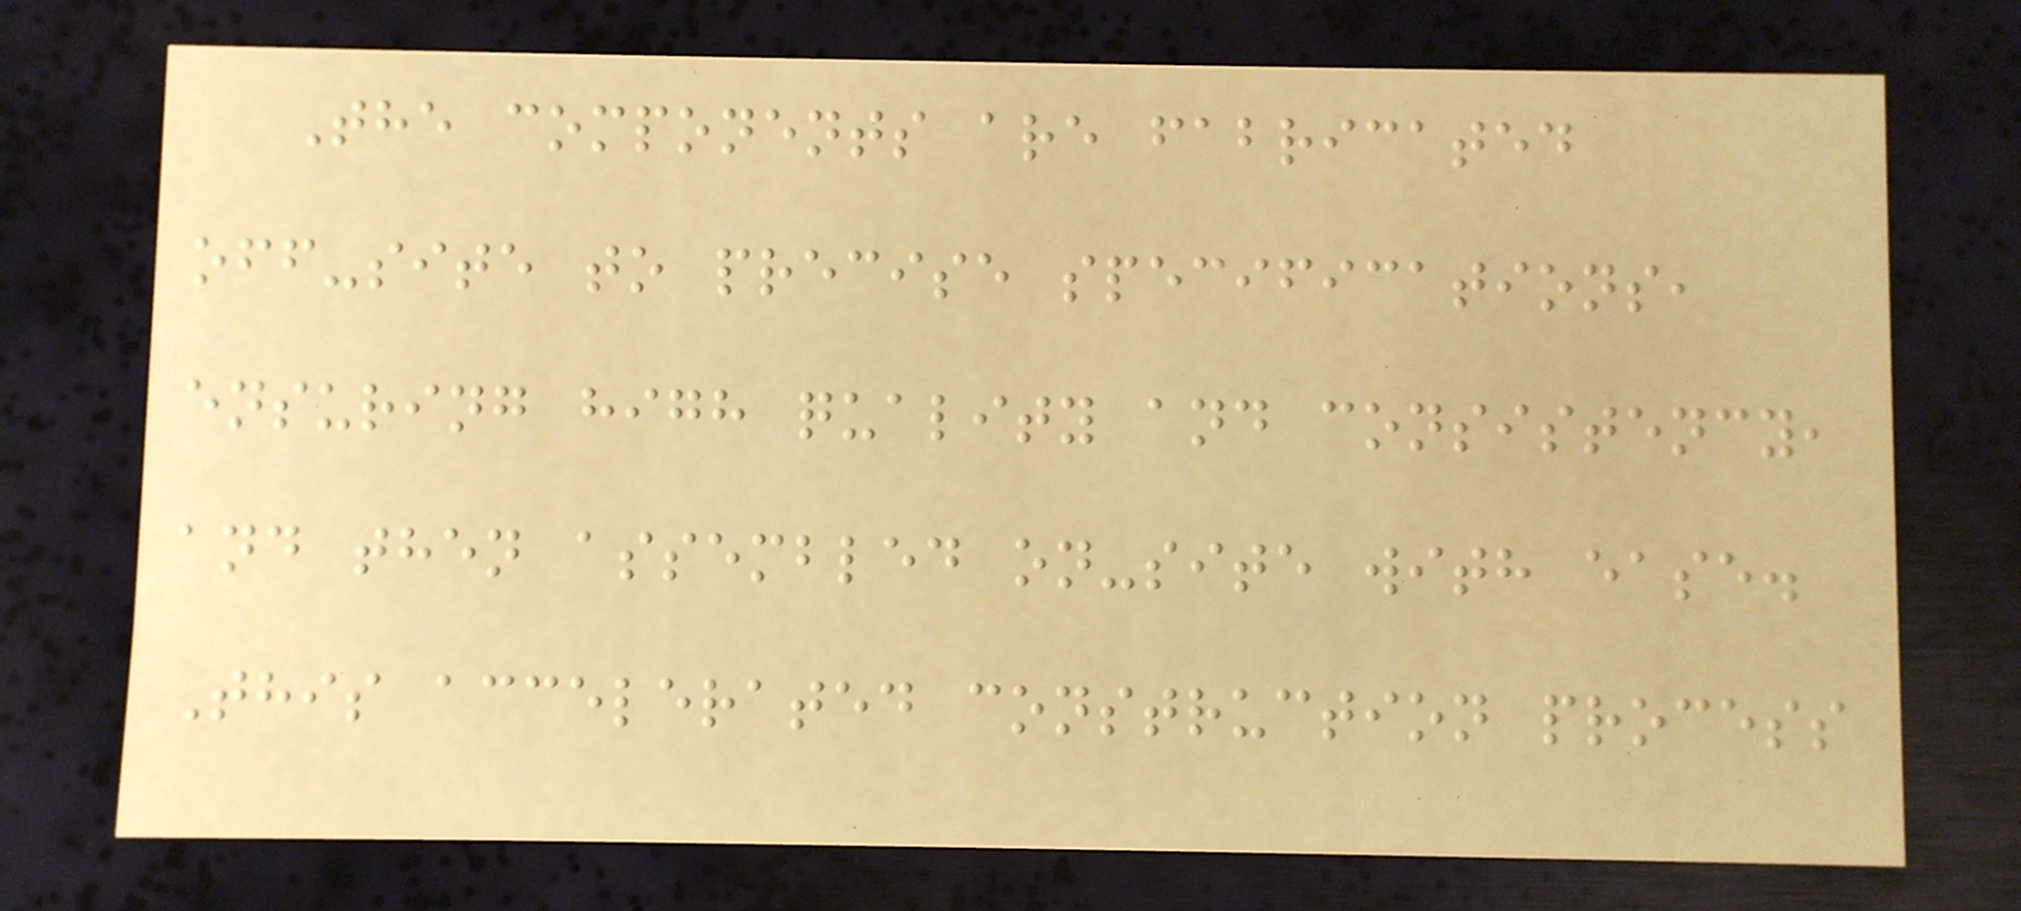The components are fabricated
off-site to precise specifications,
ensuring high quality and consistency,
and then assembled on-site with ease.
This accelerated construction process
